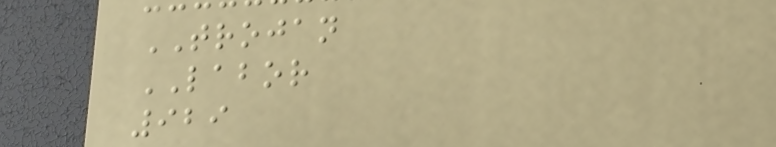TROJAN
LABOR
929
